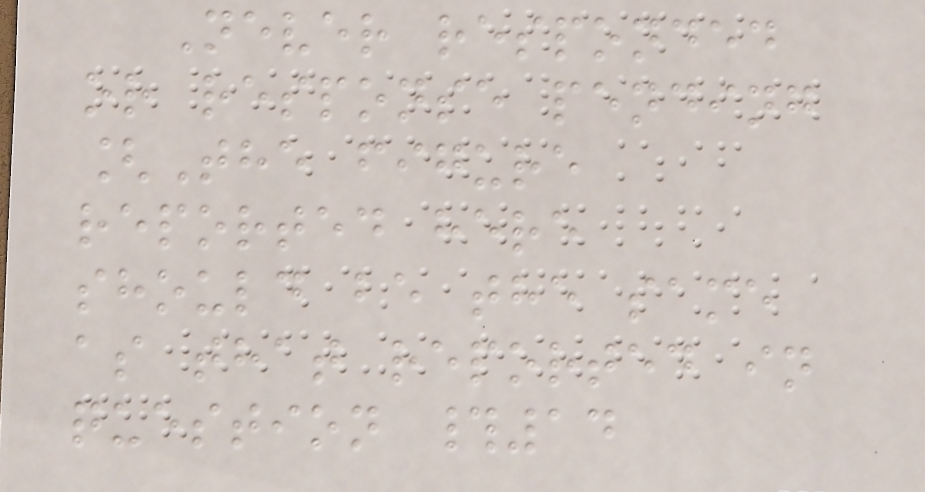Never responded
or response pending
[The figure
reported here
should be the same
as that reported in
question #14
